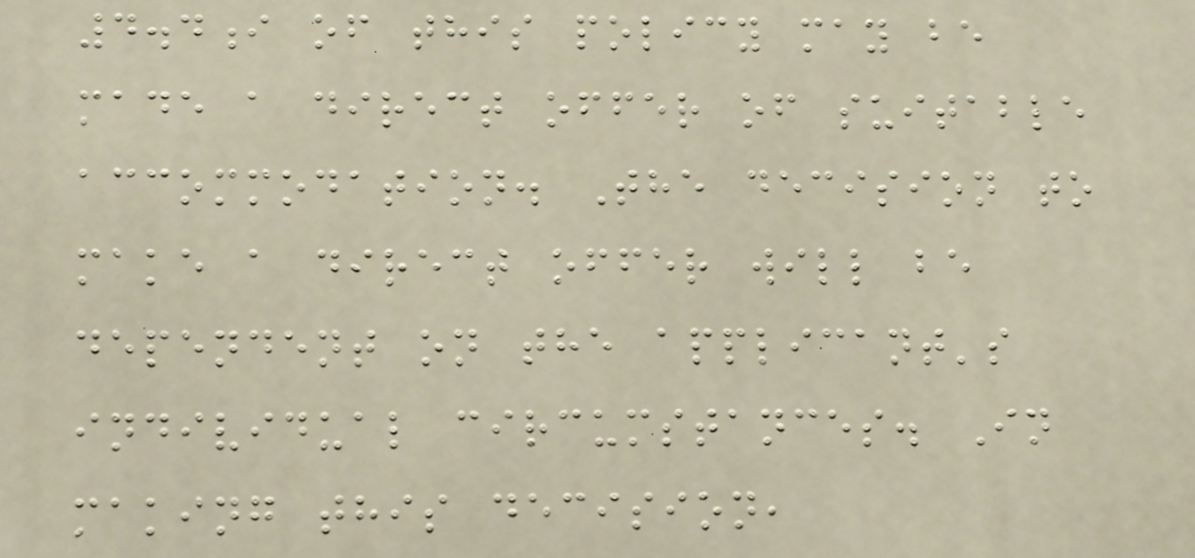4.4i of this policy may be
made a direct offer of suitable
accommodation. The decision to
make a direct offer will be
dependent on the applicant's
individual circumstances. In
making this decision,
